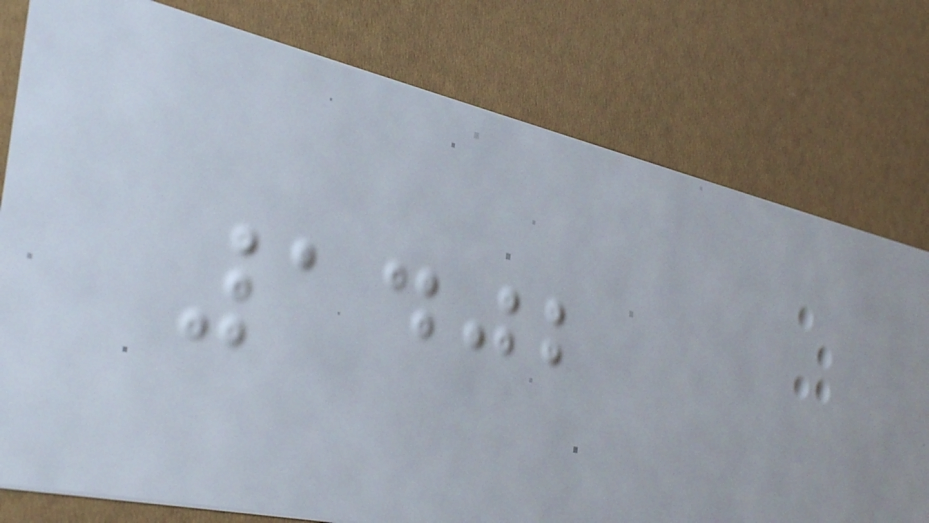1402
